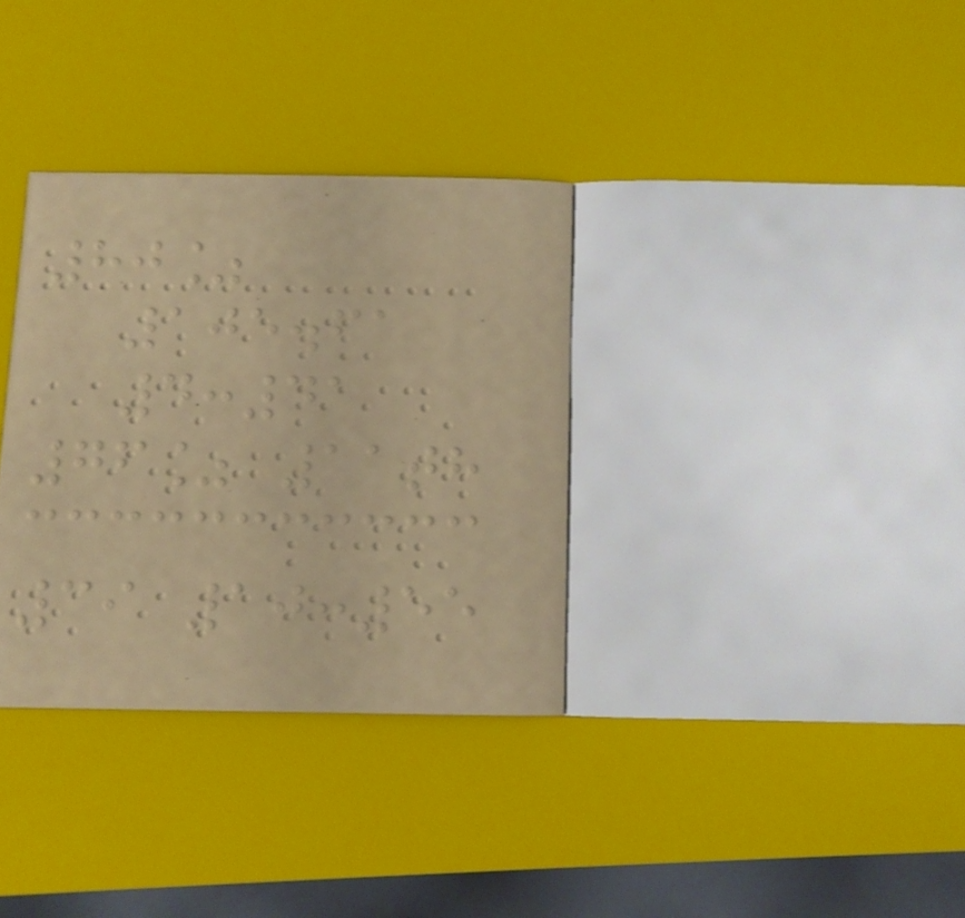80%
105.61
4:41
76% 11th
39 10:55
